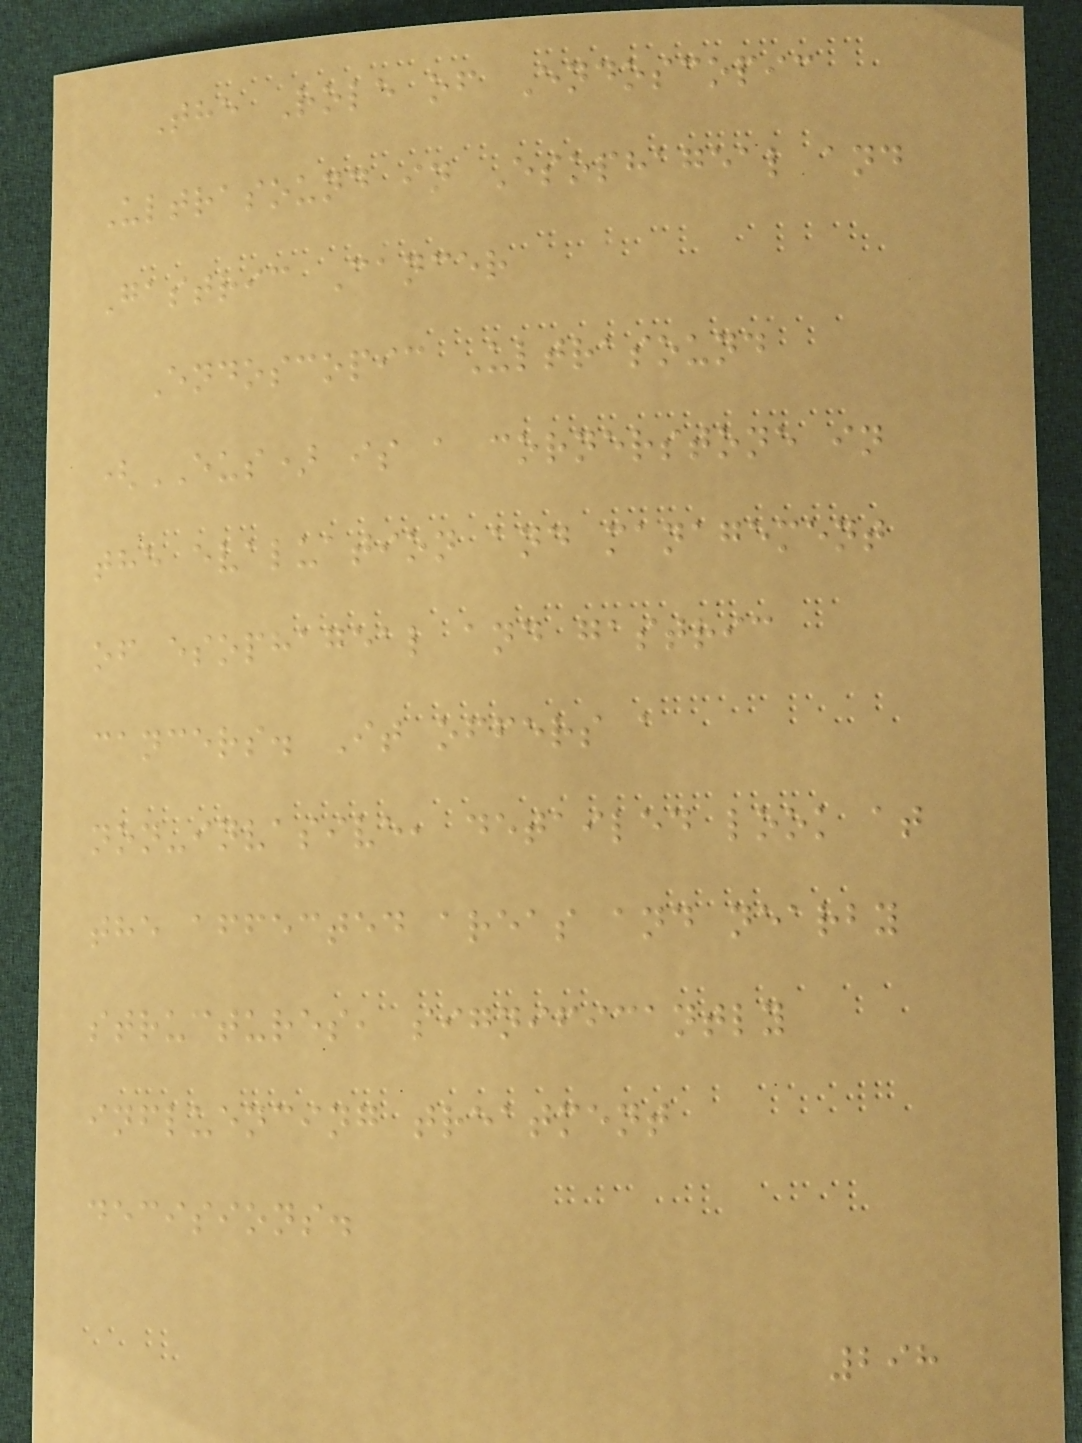The Role of Endoscopic
Ultrasound in Esophageal and
Gastric Cancer
Endoscopic Ultrasound
(EUS) is a cornerstone in
the evaluation and management
of esophageal and gastric
cancers. It offers a
non-invasive, detailed look at
the affected areas and nearby
structures, significantly
influencing treatment
decisions.
298
